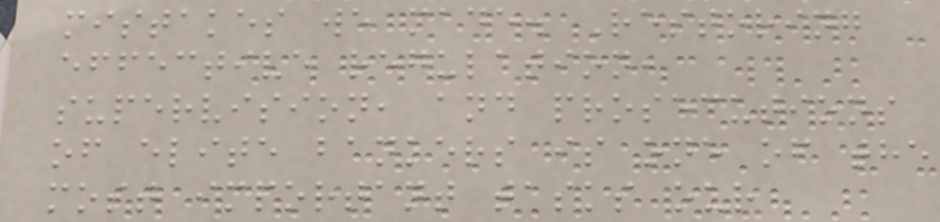mistakes we made. Restoring
effective regulation,
supervision, and prosecutions
of elite bankers is one of the
most important tasks our
